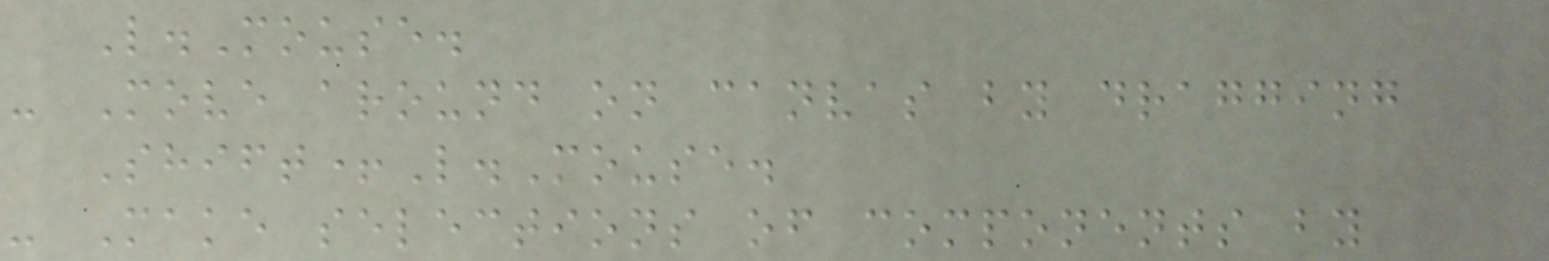L.Mouse.
- Move around on canvas by dragging
Shift+L.Mouse.
- Make selections of components by
